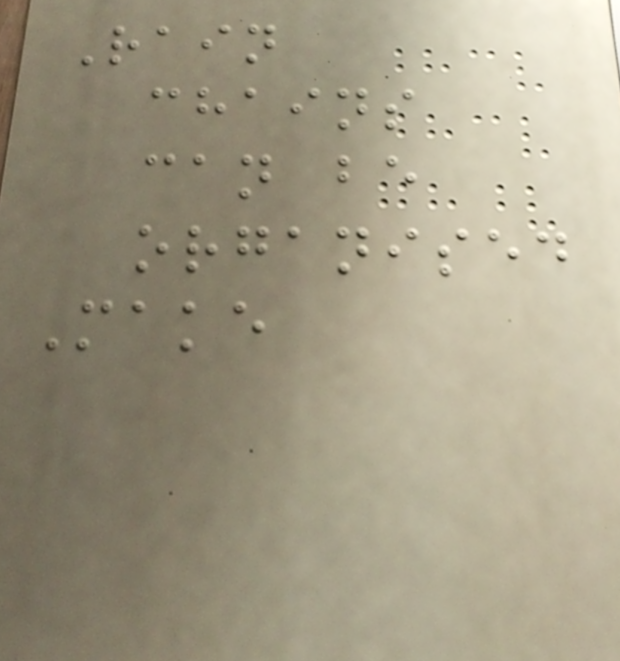Rain
chains
can be
organised
Make
